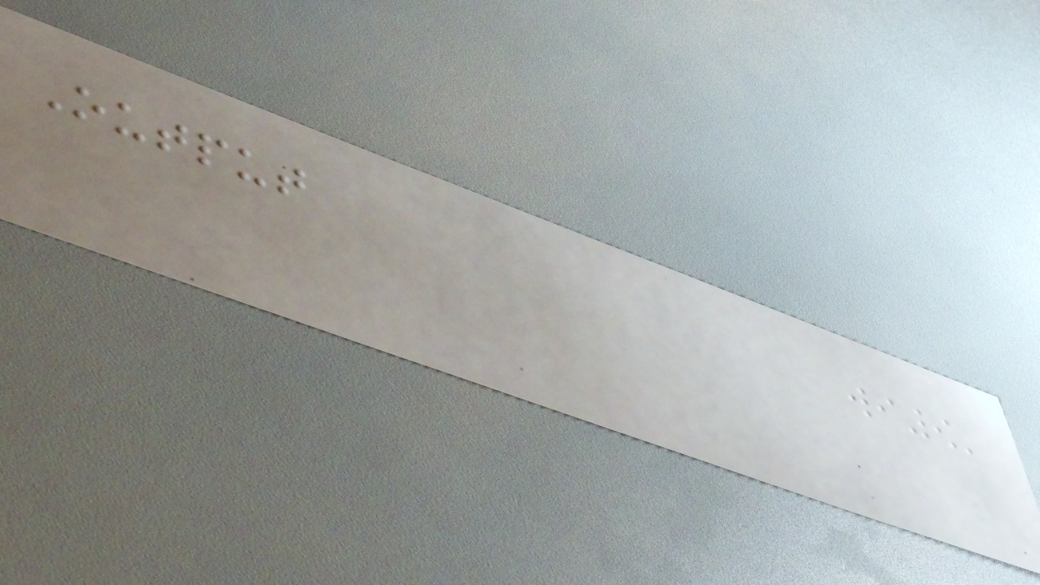Output
